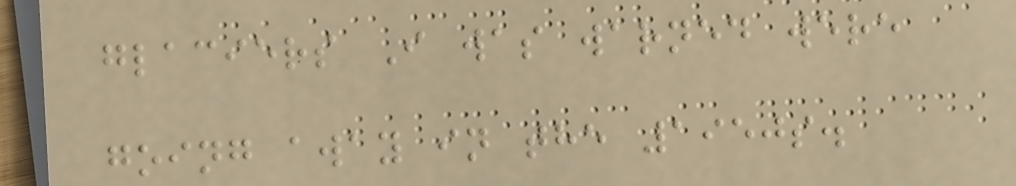glaciers I was warned were
going away in the 1950s.
